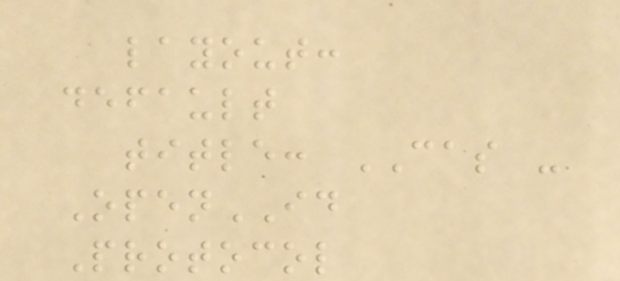layout:
default
title: CAS -
OpenID
Protocol
